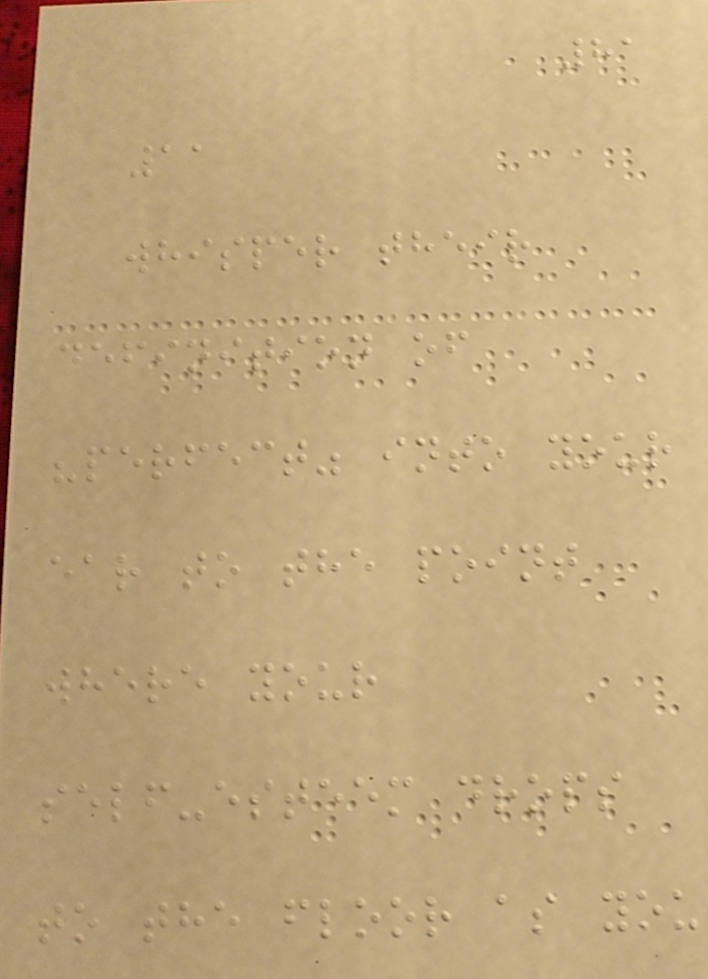81
11
whisper their
definition of
"perfect" into your
ear to the point
where your
self-esteem drops
to the floor as you
